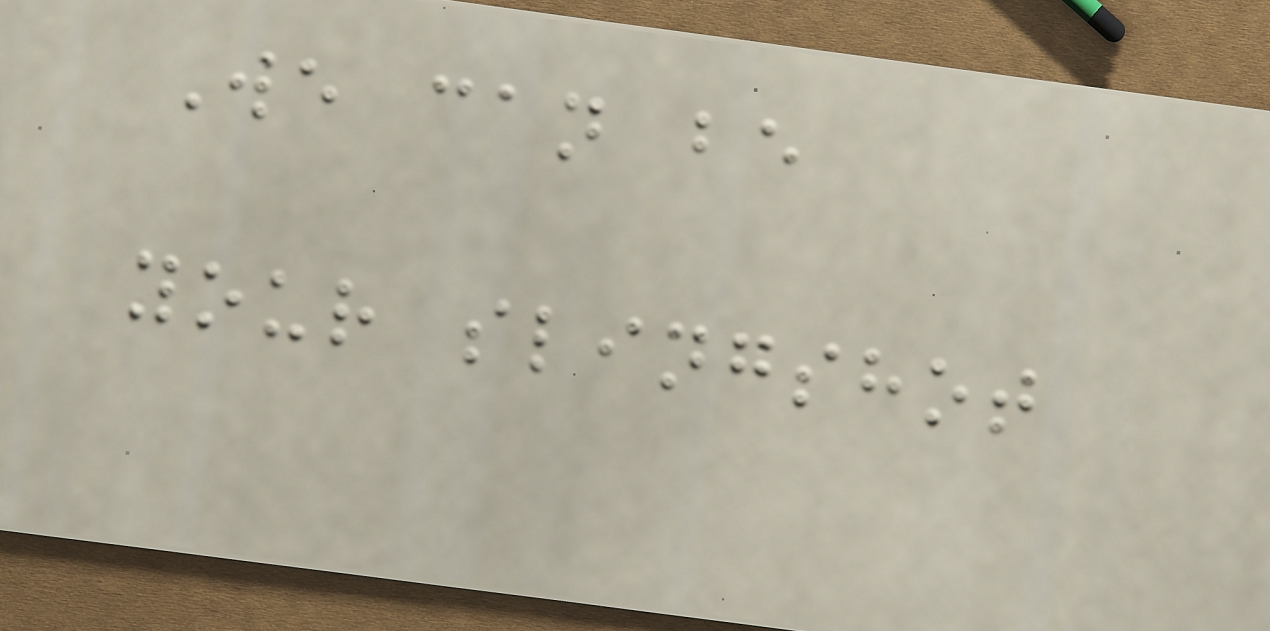We can be
your slingshot
